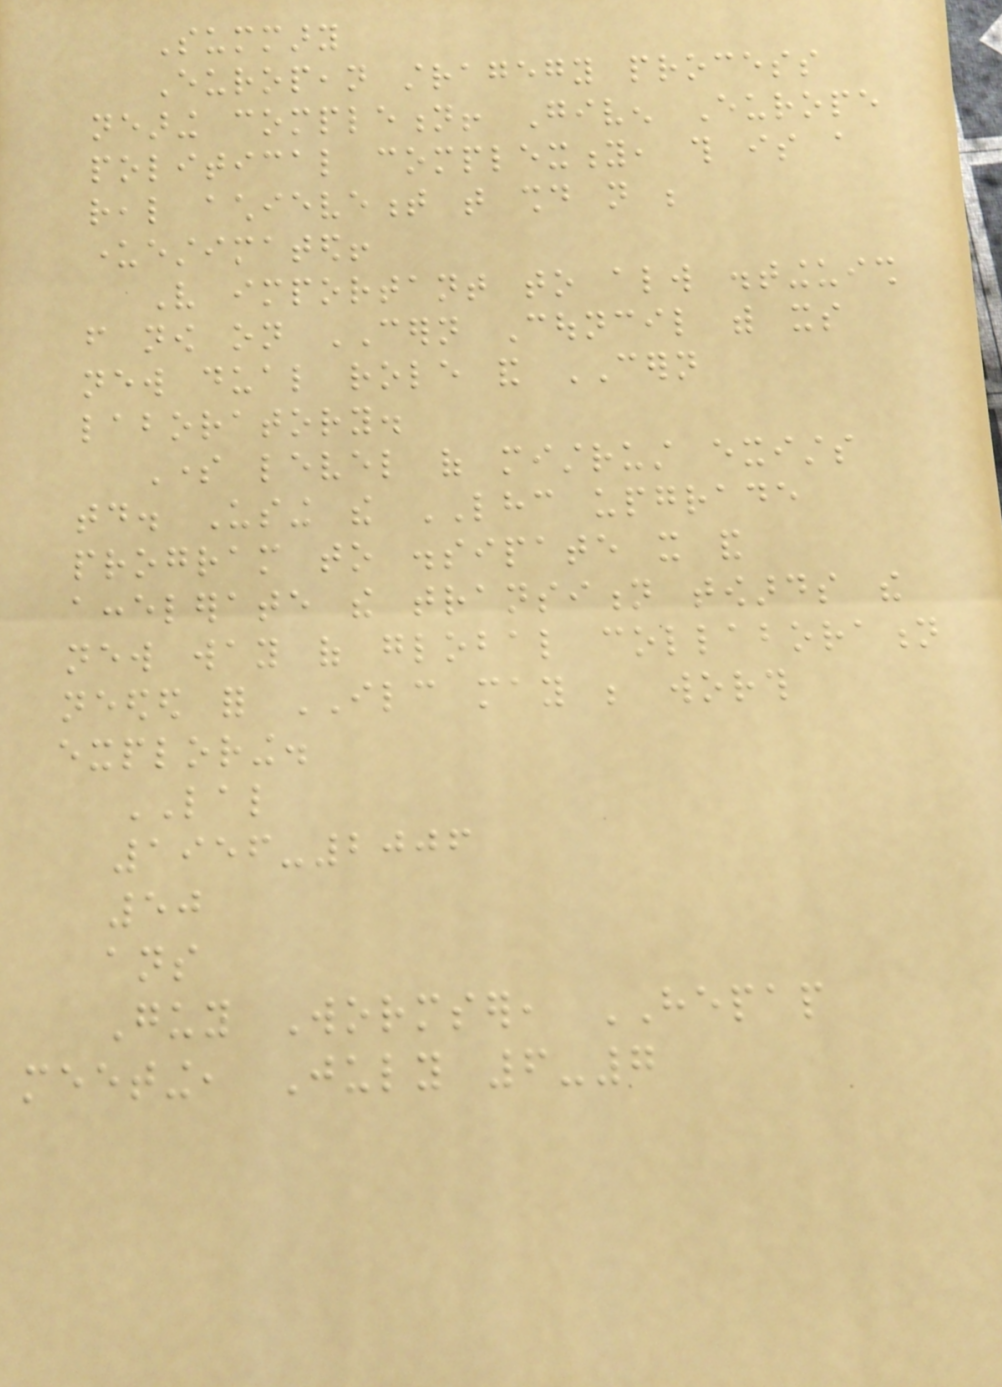Summary
European stragegy process
nearing completion! Given Europe
political complexity, this is a
real achievement that should not be
underestimated!
Very important to always distinguish
from now on CERN Council with its
new dual role and CERN
laboratory.
Some level of mistrust exists
today. Using the LHC upgrade
program to dissipate it and
accelerate the transition towards the
new way of global collaboration
needed for ILC may be worth
exploring.
LAL
1956-2006
50
ans
Guy Wormser, HEPAP
meeting, July 6-7
